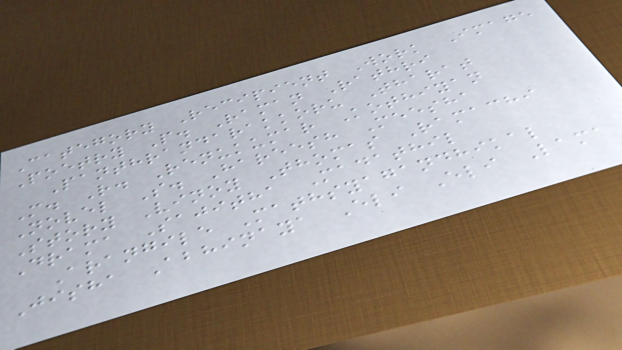Category Recipient Work Image
Poetry P. Raman Rathri
Panthrandarakkoru Tharat
M. R. Renukumar Kothiyan
Novel S. Hareesh Meesha
Story Vinoy Thomas Ramachi
Drama Sajitha Madathil
Arangile Mathsyagandhikal
Jisha Abhinaya Eli Eli Lama
